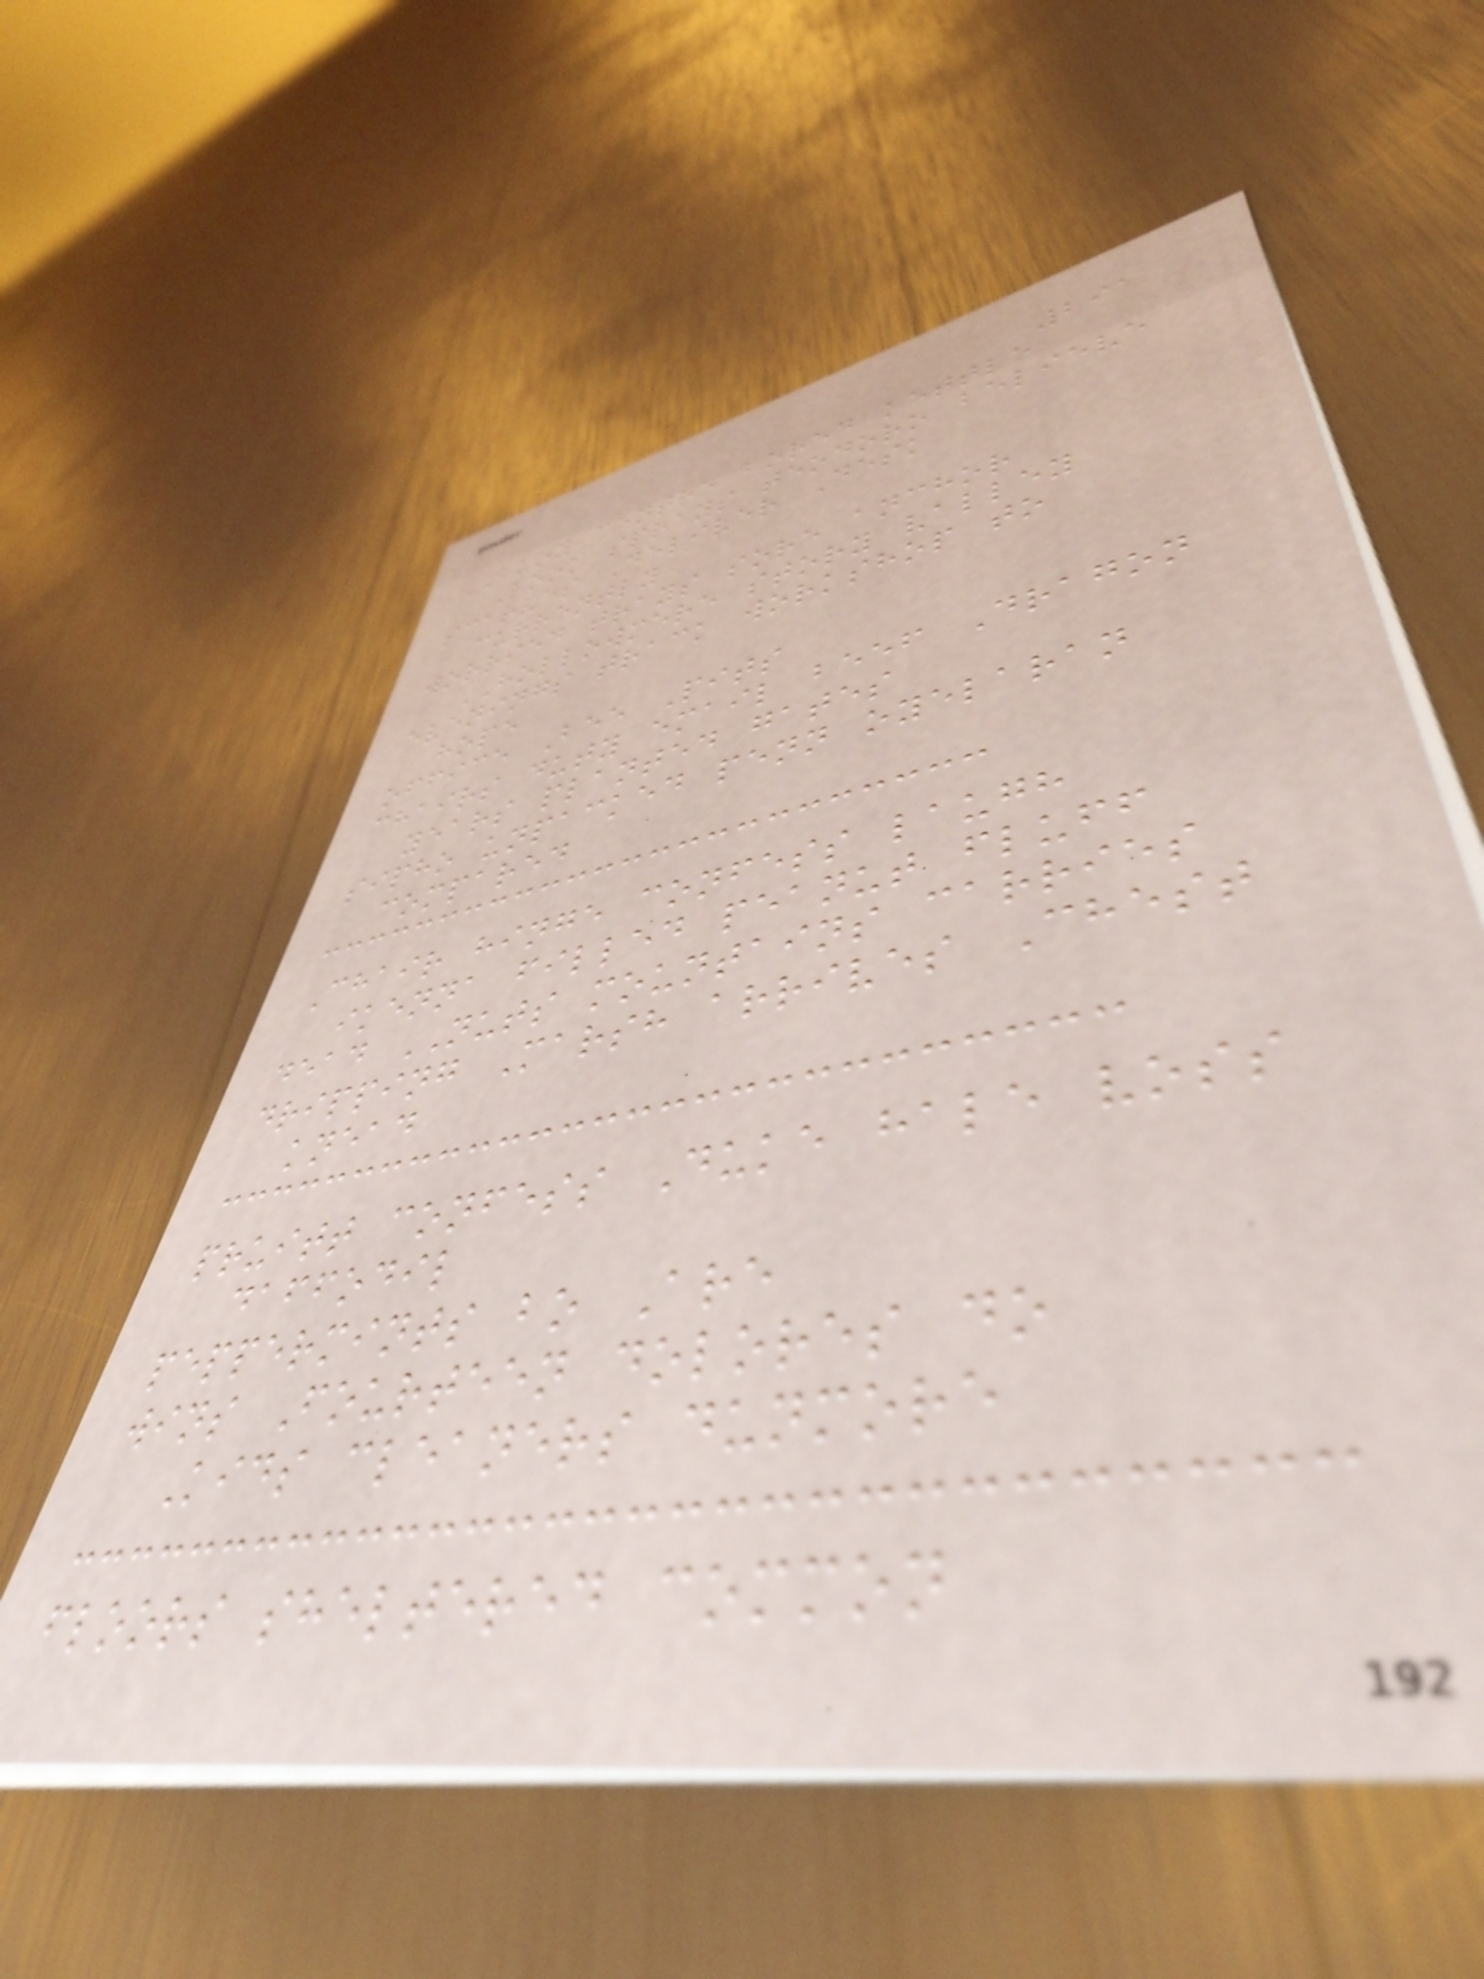291
BUOY centre bored kettle
Look sprays teodoro believe
scarves Deliver Desk
currently
worried trays sore anchor
HOLLOWMERE story valley
evenings track workshop to
hope
office Bee Pits
chairs duty email beef Dragon
years planted gates
sipho unpacked penn oyelaran
compared
Chair hinge confess laugh
ikenna filled peanut fluff
dead NUTS mountains carries
dripping Marsh arrives Chest
knead
pruitt confess Duke hale voss
daffodil
peppermints bo Are
wins Fourteen dolores do
Kids cleaners dunmore
floors sheltered common
